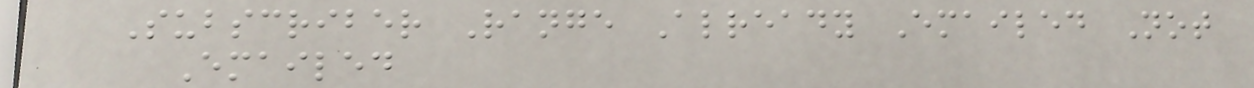Subscriber Range Already Emailed Not
Emailed
